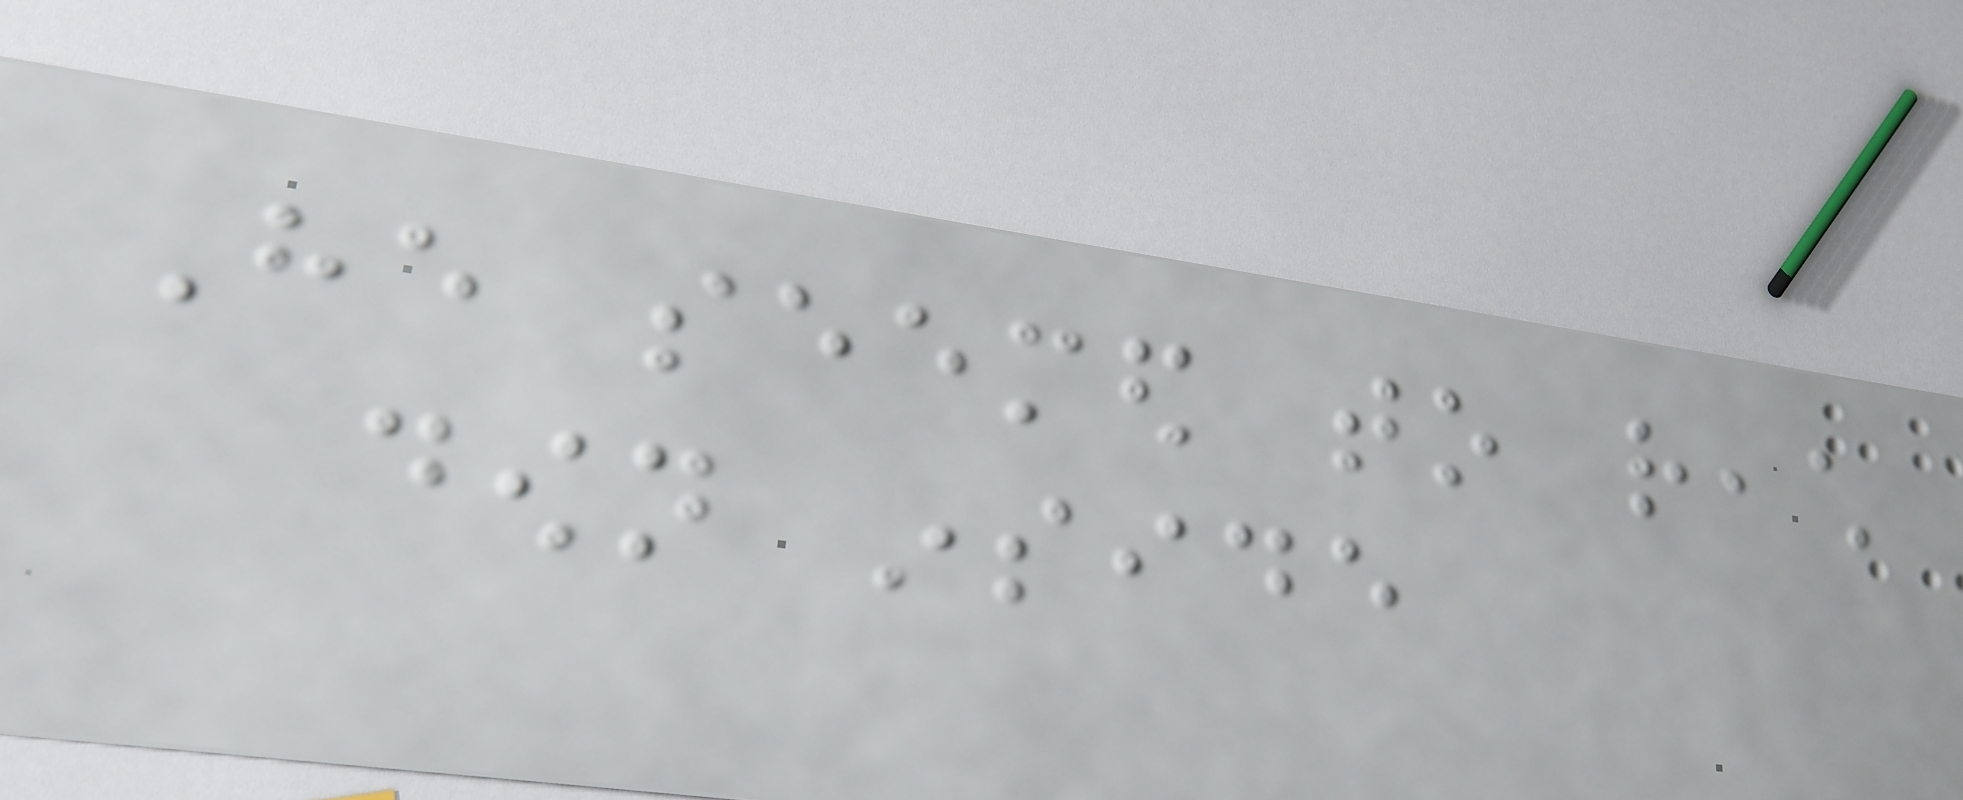He seemed to reach
down inside
